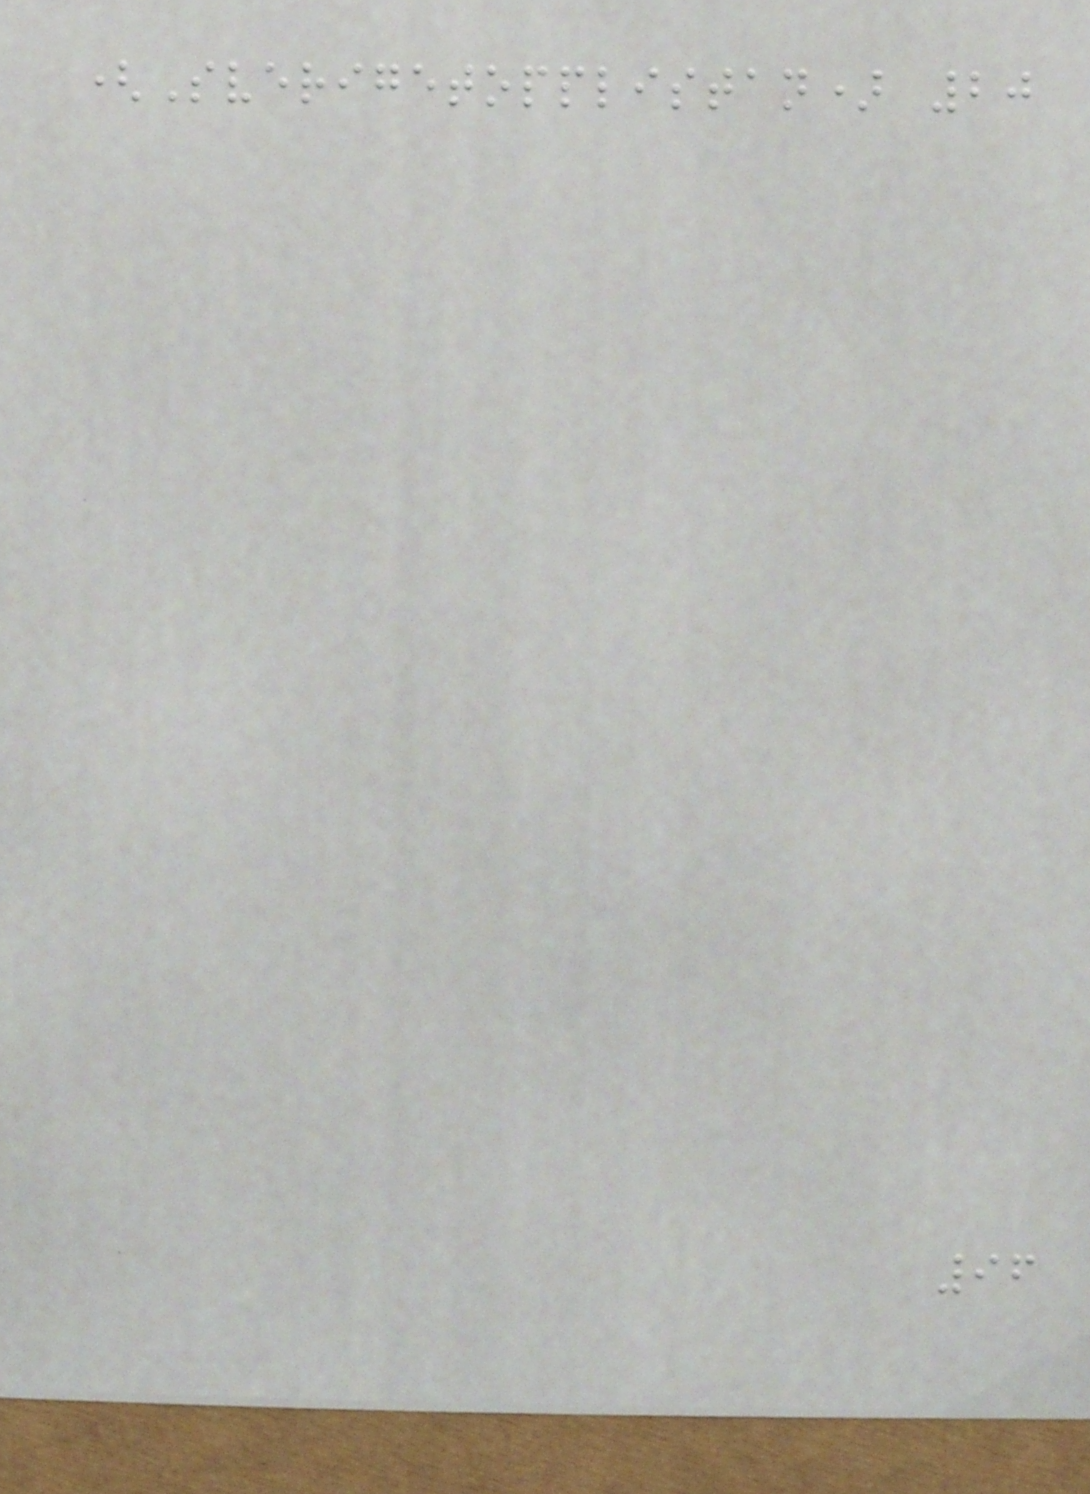(Sverigetopplistan) 20
96
